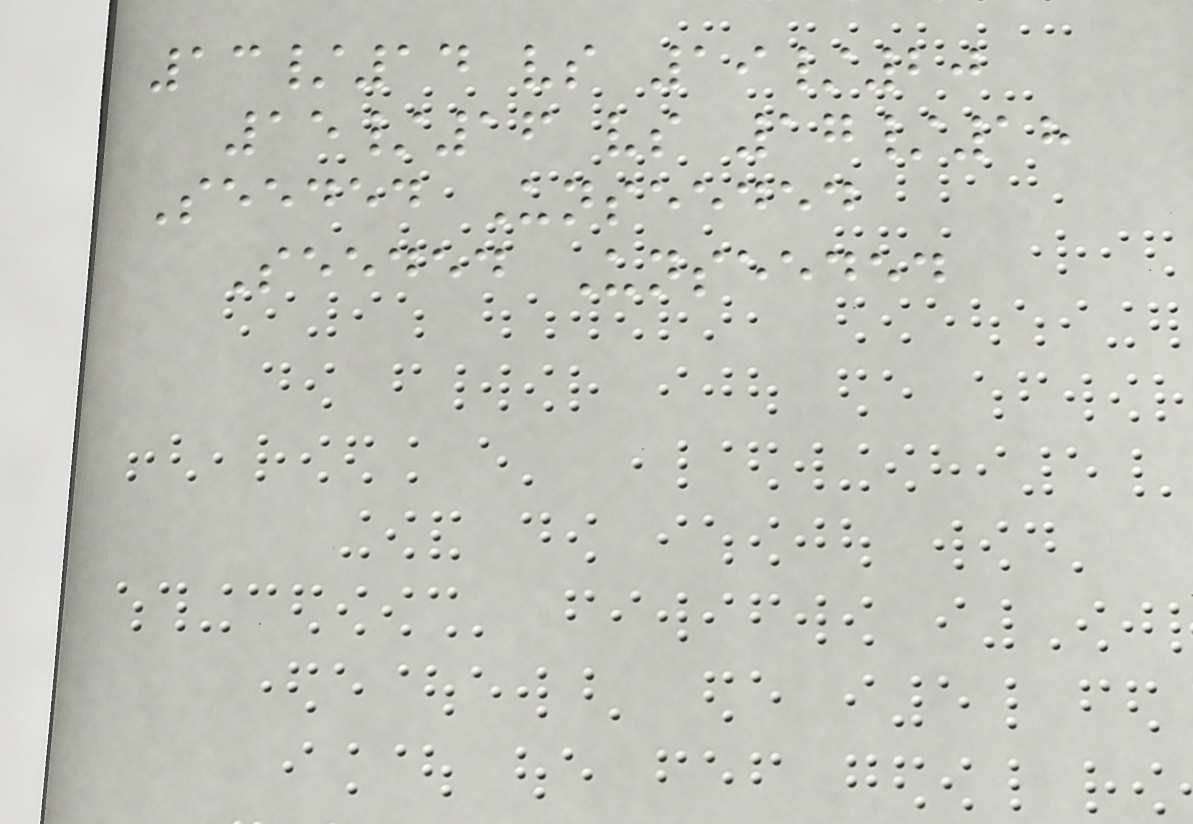13/14 vs 19/20
15/16 vs 17/18
Seeded Unseeded
Seeded Unseeded
